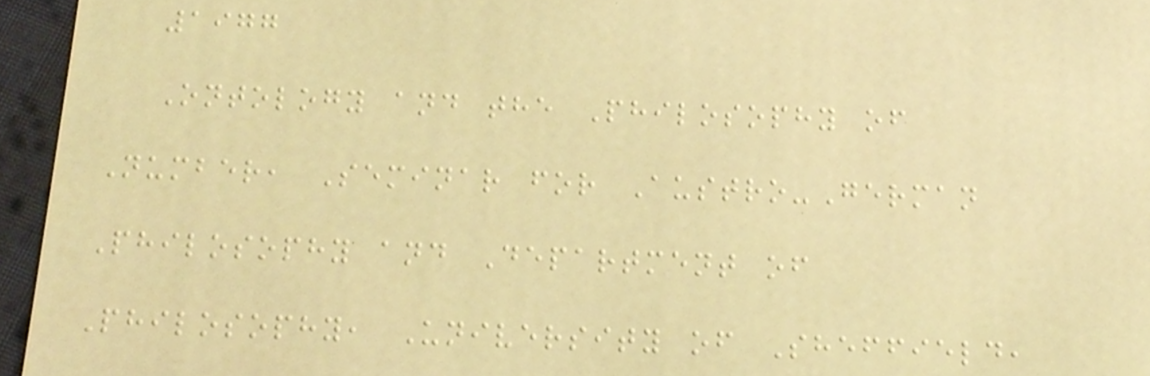1977
Ontology and the Philosophy of
Number, Seminar for Austro-German
Philosophy and Department of
Philosophy, University of Sheffield,
